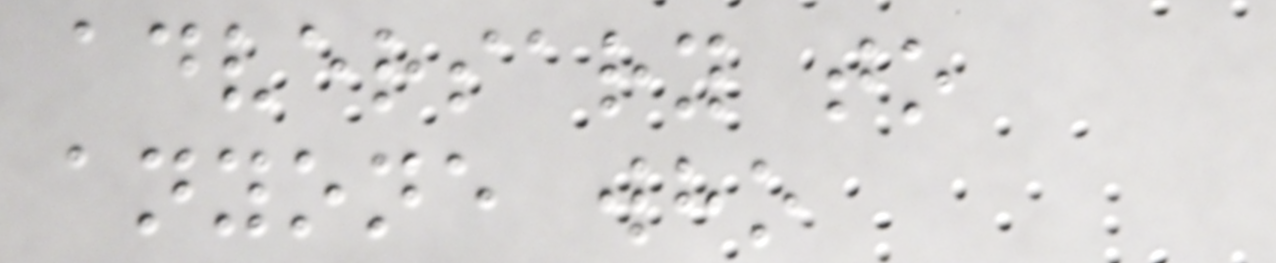adversary to
anyone who
